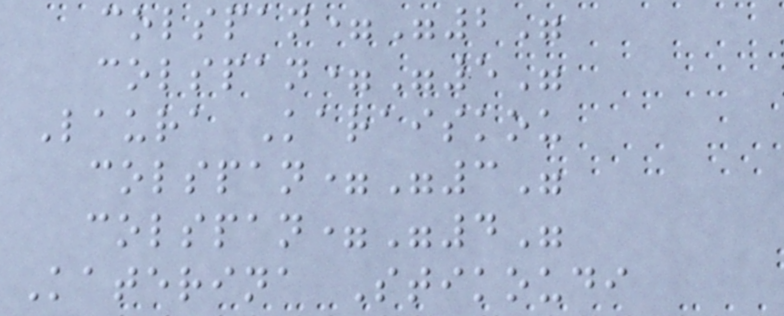colspan="2"
colspan="5"
Laura Karaiskou
colspan="3"
colspan="4"
Katerina Stikoudi
